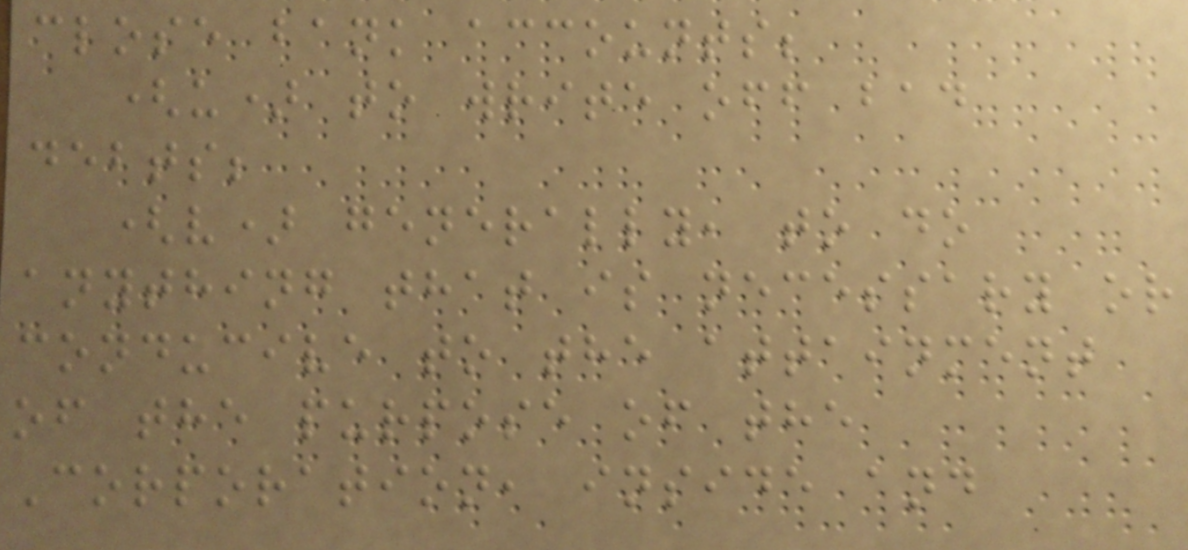close bank accounts;
(u) to write off bad
debts;
(v) generally, to do
anything that is necessary or
conducive to the attainment
of the purpose of the
Corporation, inside and
